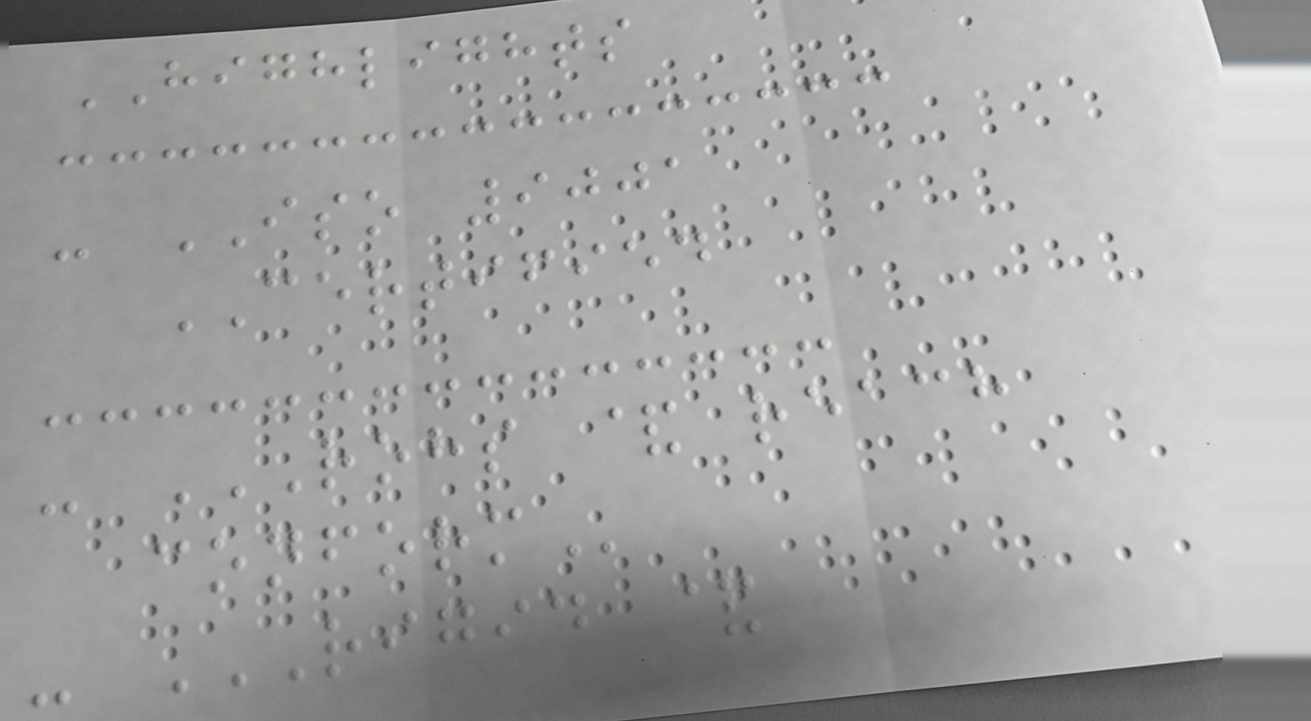HIGHLIGHTS
- ISO 9001
CERTIFIED
- ROHS & REACH
CONFORM
- RIGID &
